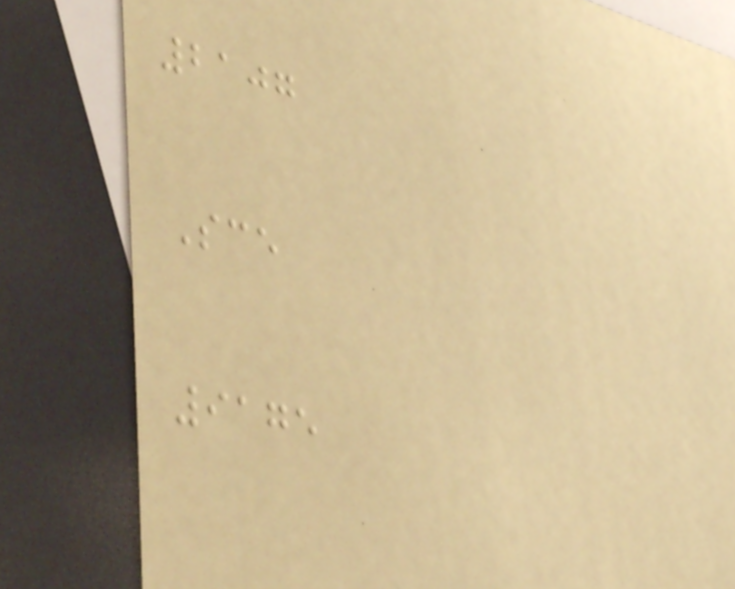2107
Sce
9175
